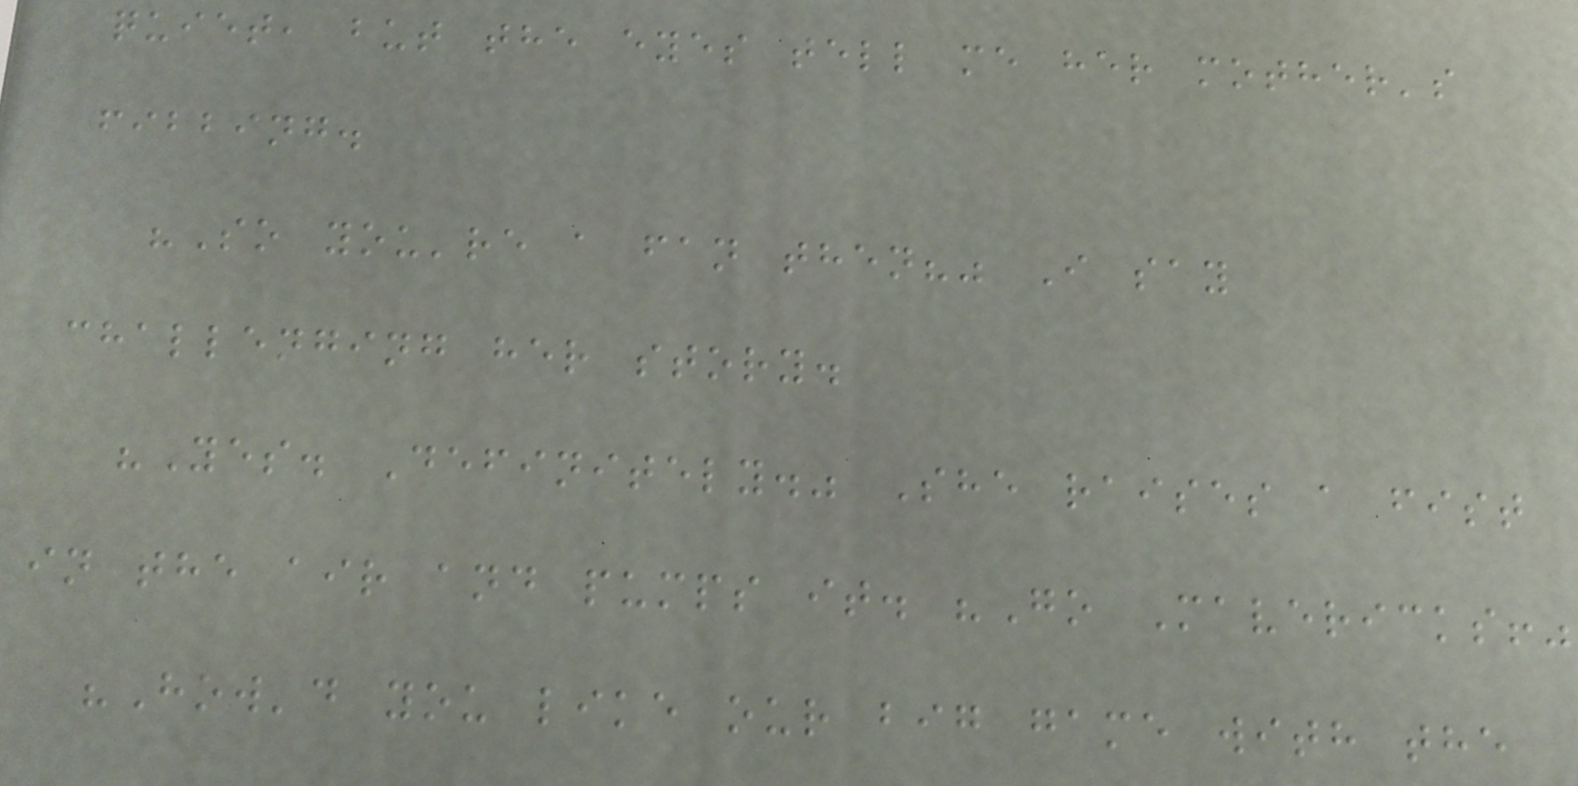quiet, but the eyes tell me her mother's
fibbing.
"So you're a fan then?" I say
challenging her story.
"Yes. Definitely." She raises a fist
in the air and pumps it. "Go Mavericks!"
"How'd you like our big game with the
